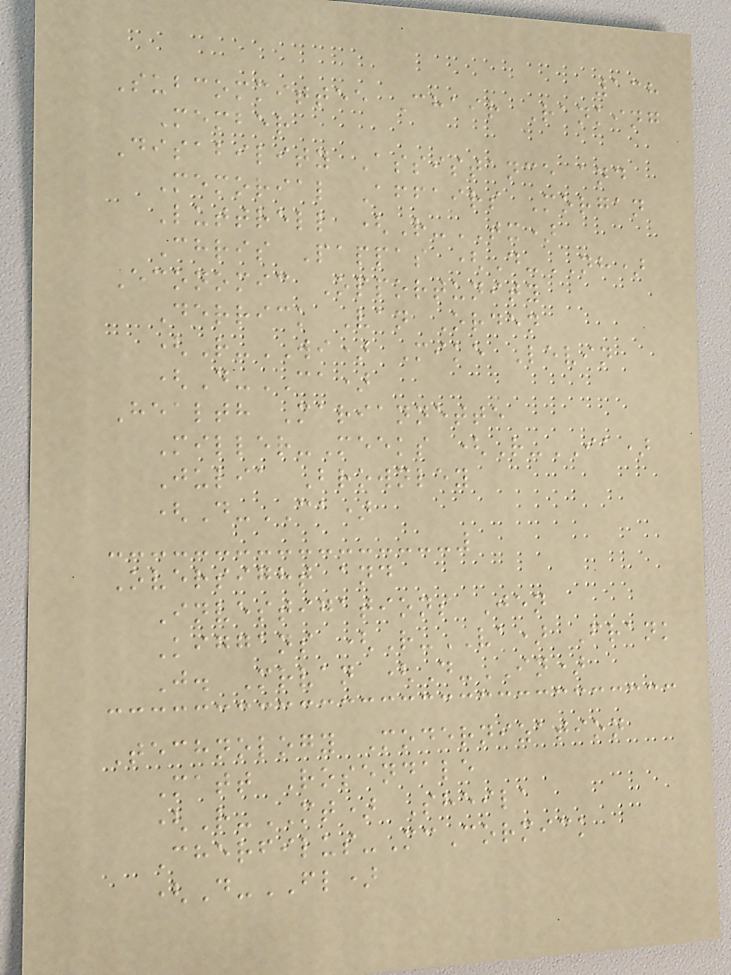138
Subcommittee Chair Ranking
Member
Disability Assistance and
Memorial Affairs Morgan
Luttrell (R-TX)
Chris Pappas (D-NH)
Economic Opportunity
Derrick Van Orden
(R-WI) Mike Levin
(D-CA)
Health Mariannette
Miller-Meeks (R-IA)
Julia Brownley
(D-CA)
Oversight and
Investigations Jen
Kiggans (R-VA) Frank
J. Mrvan (D-IN)
Technology Modernization
Matt Rosendale
(R-MT) Sheila
Cherfilus-McCormick
(D-FL)
